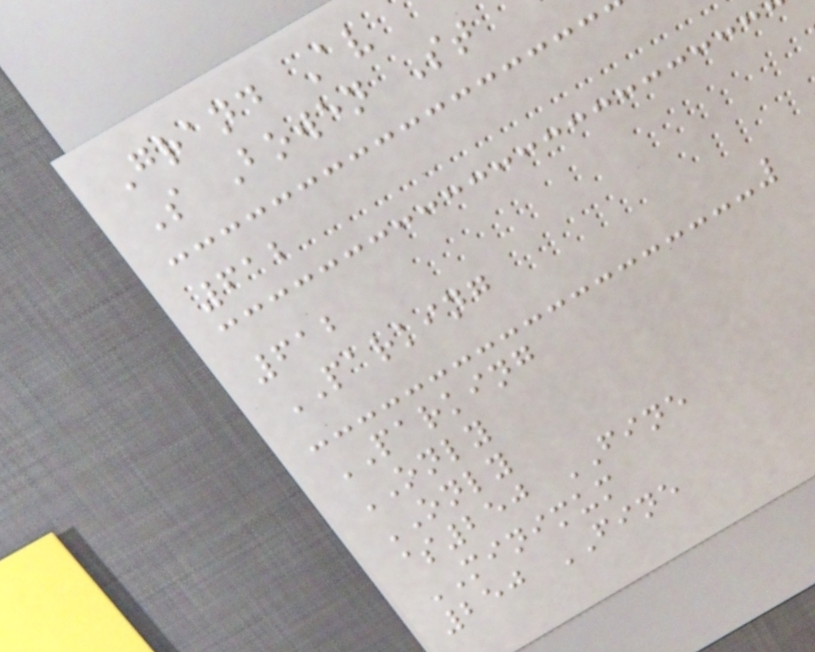Grand Av
S Bowen St
612
612
PARKING
PARKING
ONLY
ONLY
$250 FINE
MINIMUM
250 FINE
